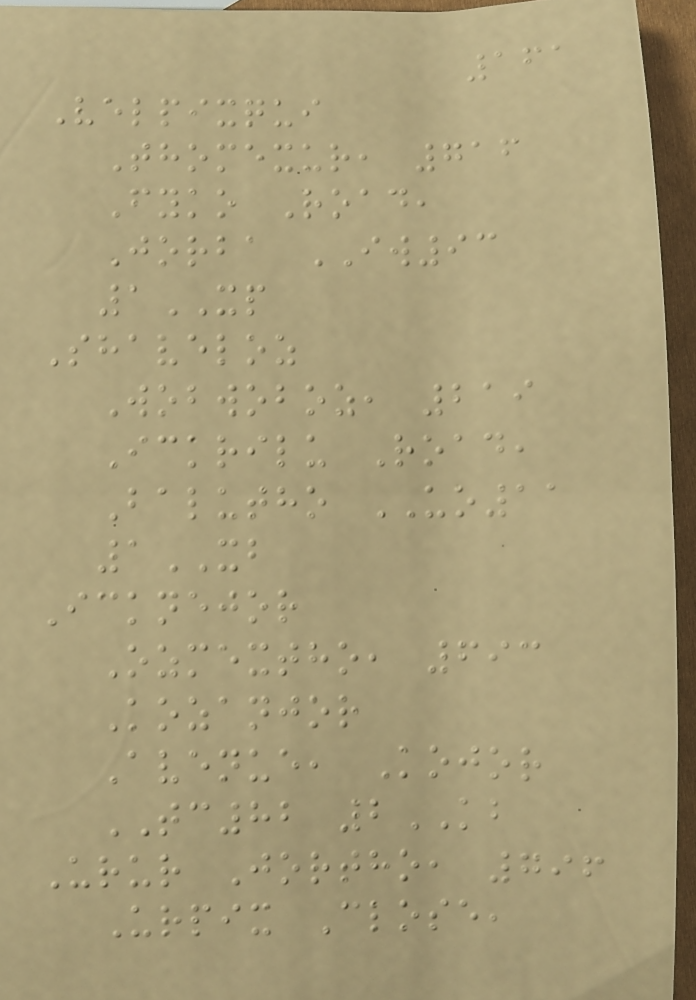161
Velpixqui
Thomexur, 716
Fyko Road,
Jorba IW93
1XP
Shaveloz
Wobwoboz, 219
Ickrilu Road,
Balutho UO11
1XB
Icknejor
Ozmextho, 693
Kozanjor
Avenue, Kojor
TC82 2KB
Urur Jortho, 796
Urpix Close,
